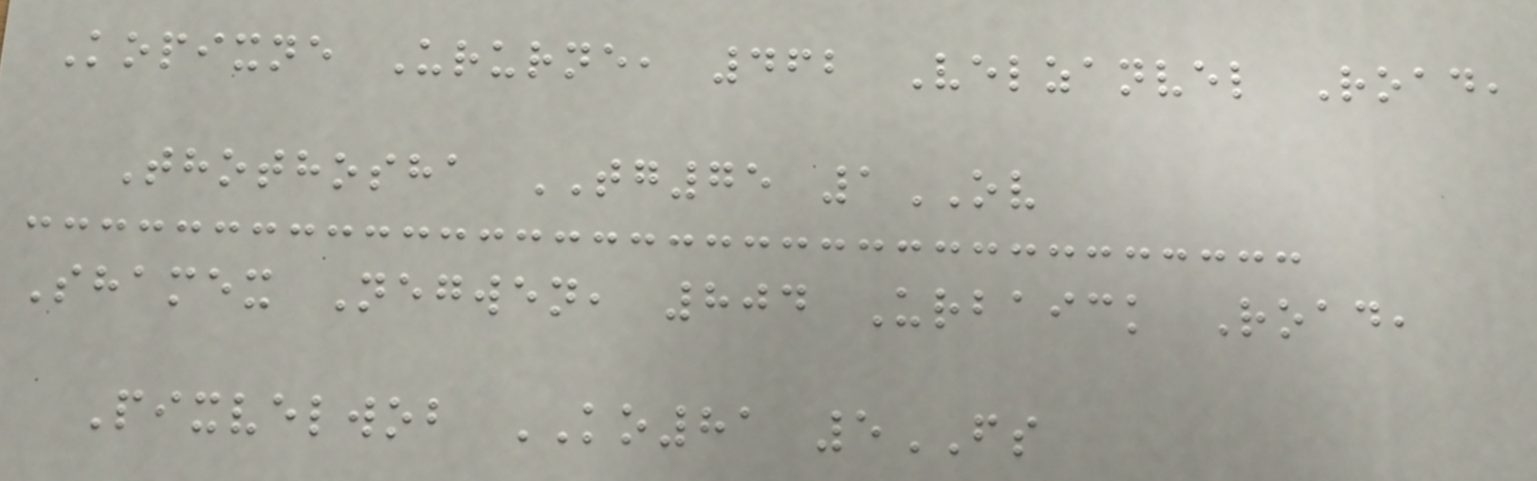Kopixne Ururne, 462 Velzanvel Road,
Thothosha TG75 1OV
Shamex Negwen, 804 Urbaick Road,
Pixvelwob KO81 5FS
